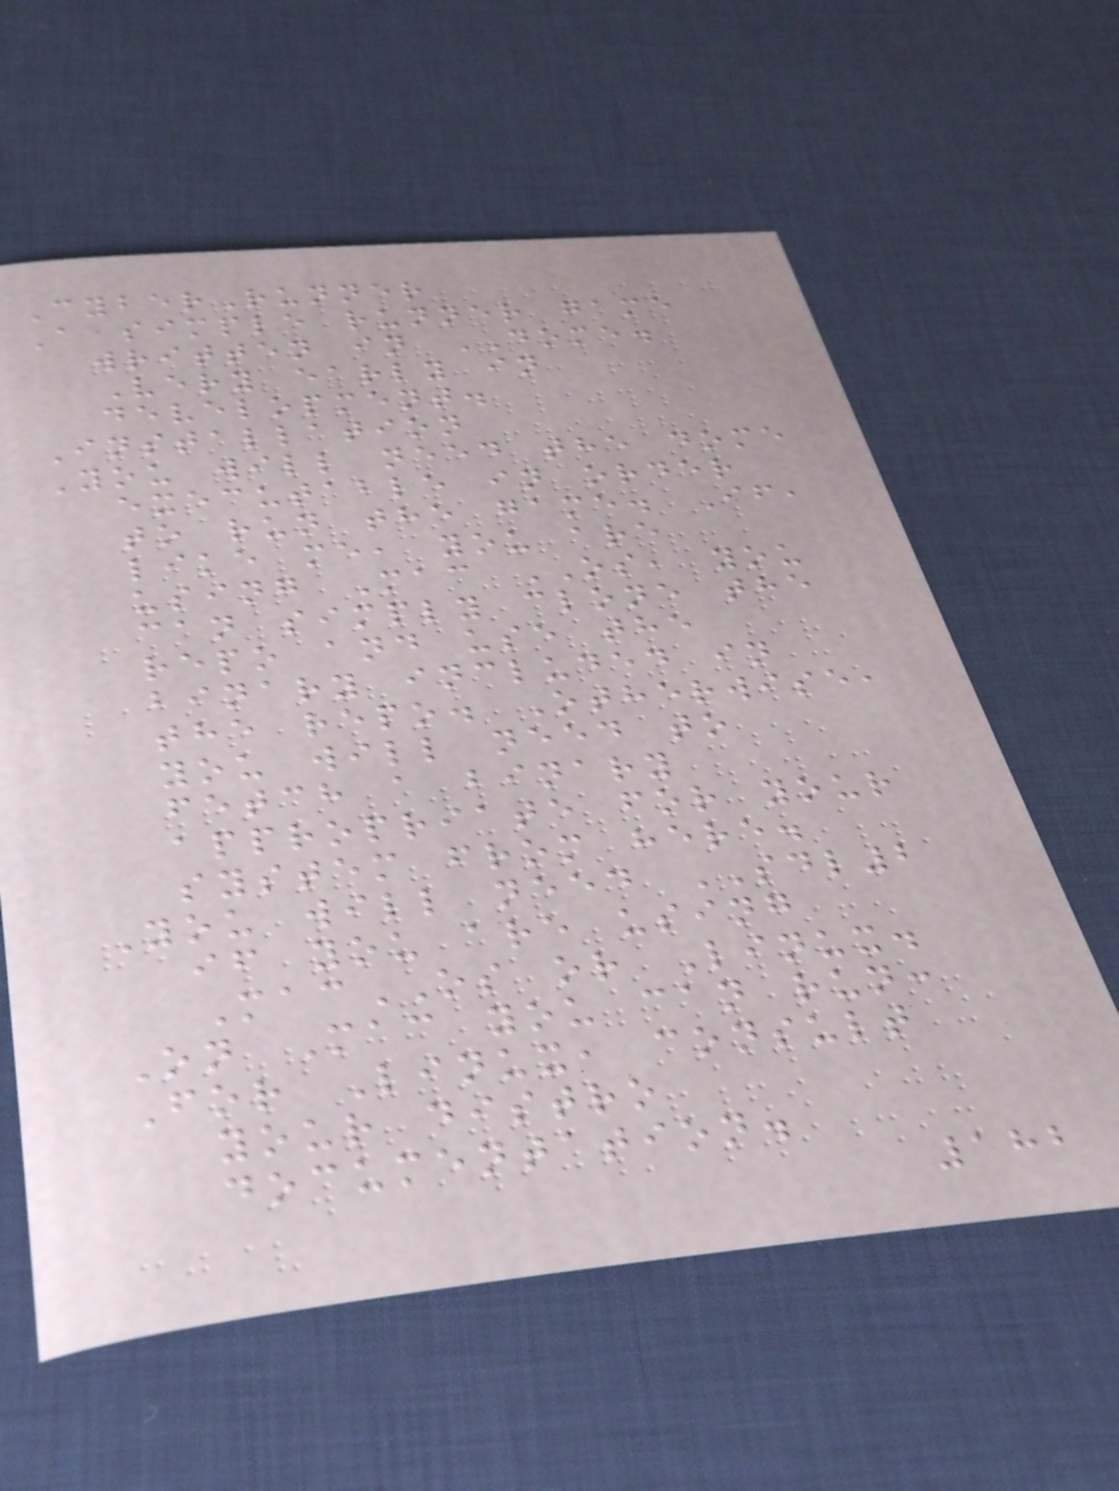CyberRunner
A simple runner game
written in DOME.
Very early in
development.
Installation
You will need the dome
executable in order
to run the game. If,
like me, you are
using Mac OS, you
can simply clone the
repo and use the
binary included in
the repo. Otherwise,
you will need to
fetch a binary
appropriate for your
system from here.
You will need SDL2
if you are using
MacOS or Linux.
On Mac you can run:
For Linux, consult
your distro
documentation.
182
